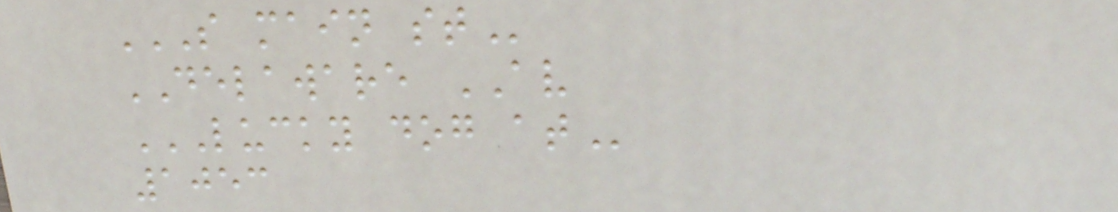S MAIN ST
DELAWARE AV
LUCKY DOG AT
1053
